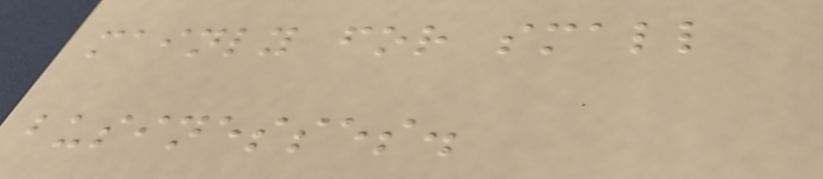mainly for small
businesses.
